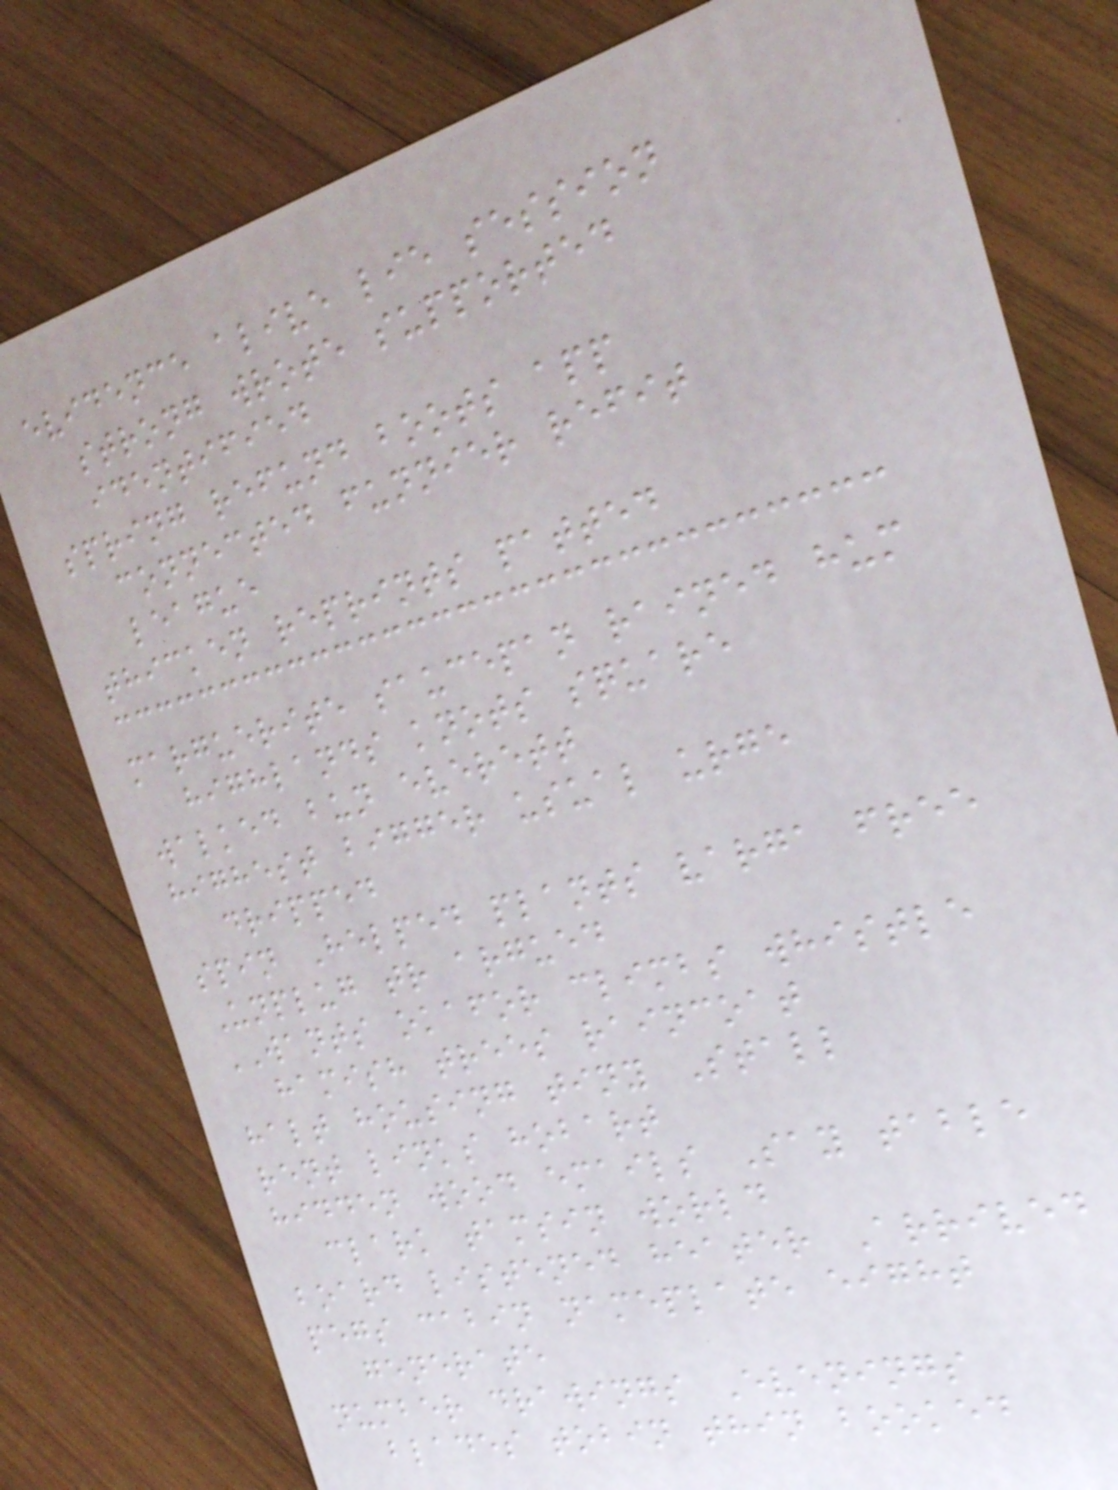evidence alive lie session
strong wrote supported
identified
spring refund boots app
connected funnier refit
league
thicken reprints patted
marguerite saucepan rained hum
highlands knots square
walked bun everett
highest bigger usual urge
dripped
spin Helped plants varga free
Unplug tr argued
WANTS okafor climbs whistle
hamish trees raincoat
halt housing tiny Stall
rent links hobart
hidden wood emails Say table
clark tamsin world
board listened heater Arrived
pegs cabin nameplate eight
generate
number drawings Evenings
blades tobin thin booked
